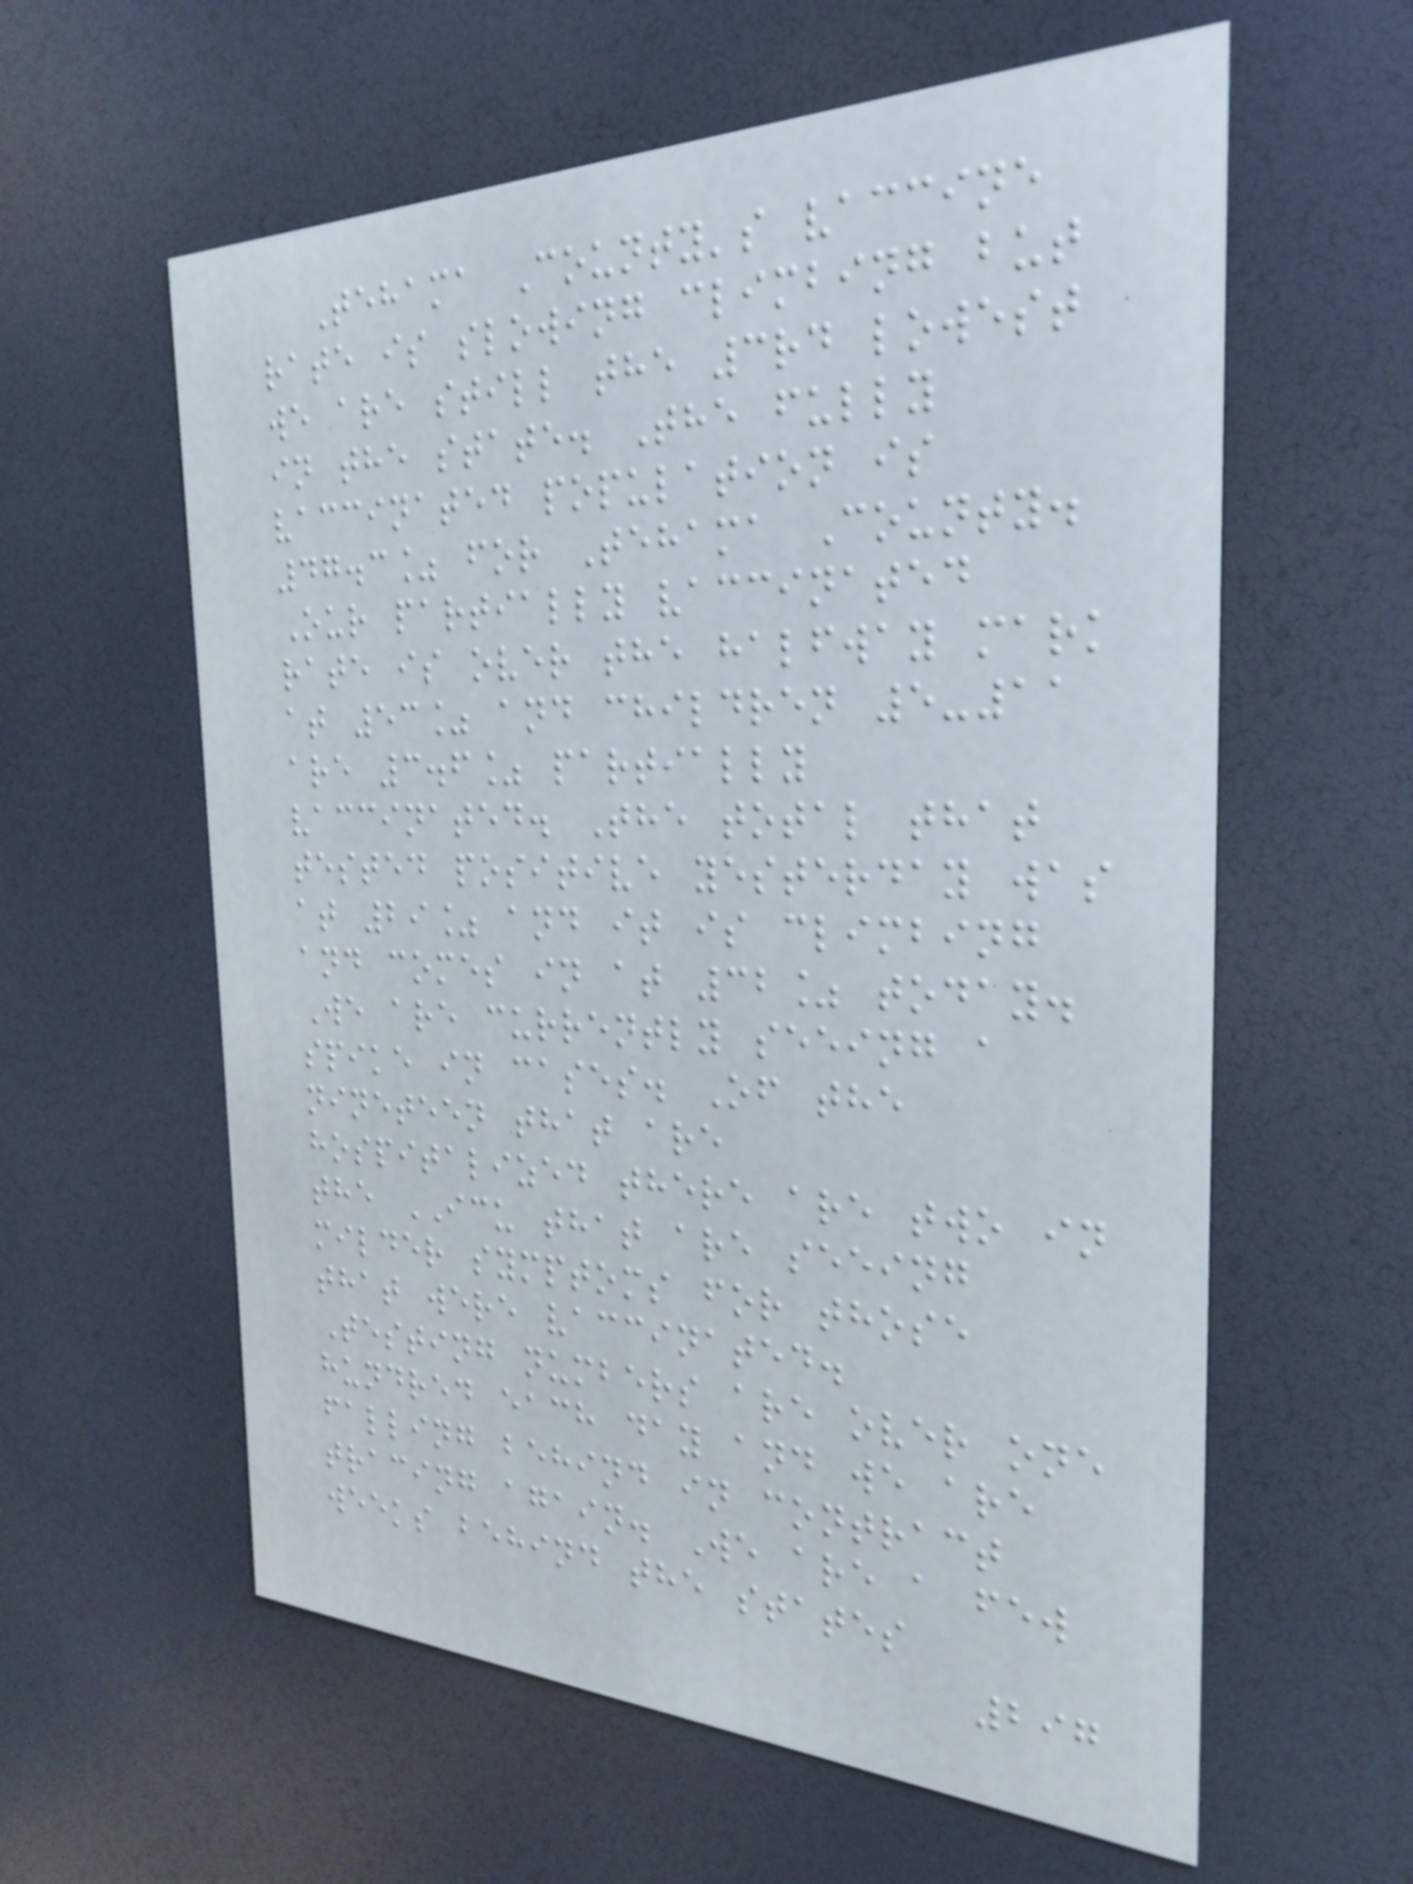Tehama County's vaccine
rate is slowing climbing but
we are still the 3rd lowest
in the state. The fully
vaccinated population is
47.3% for Tehama County.
Our partially vaccinated
rate is over the halfway mark
at 53% and children 5-11
are 3.6% partially
vaccinated. The total that
tested positive yesterday was
at 29% and it is climbing
and comes in at 32% today.
We are currently seeing a
spike in cases. Of the
nineteen that are
hospitalized there are two in
the ICU that are seeing
milder symptoms for those
that were vaccinated.
Testing numbers are over one
hundred each day and we are
falling behind in contract
tracing again. We are a few
weeks behind the states
297
